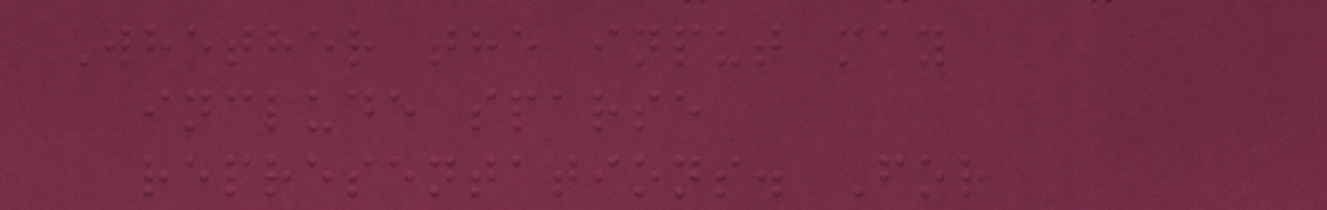Whether the input may
include sparse
representations. For
